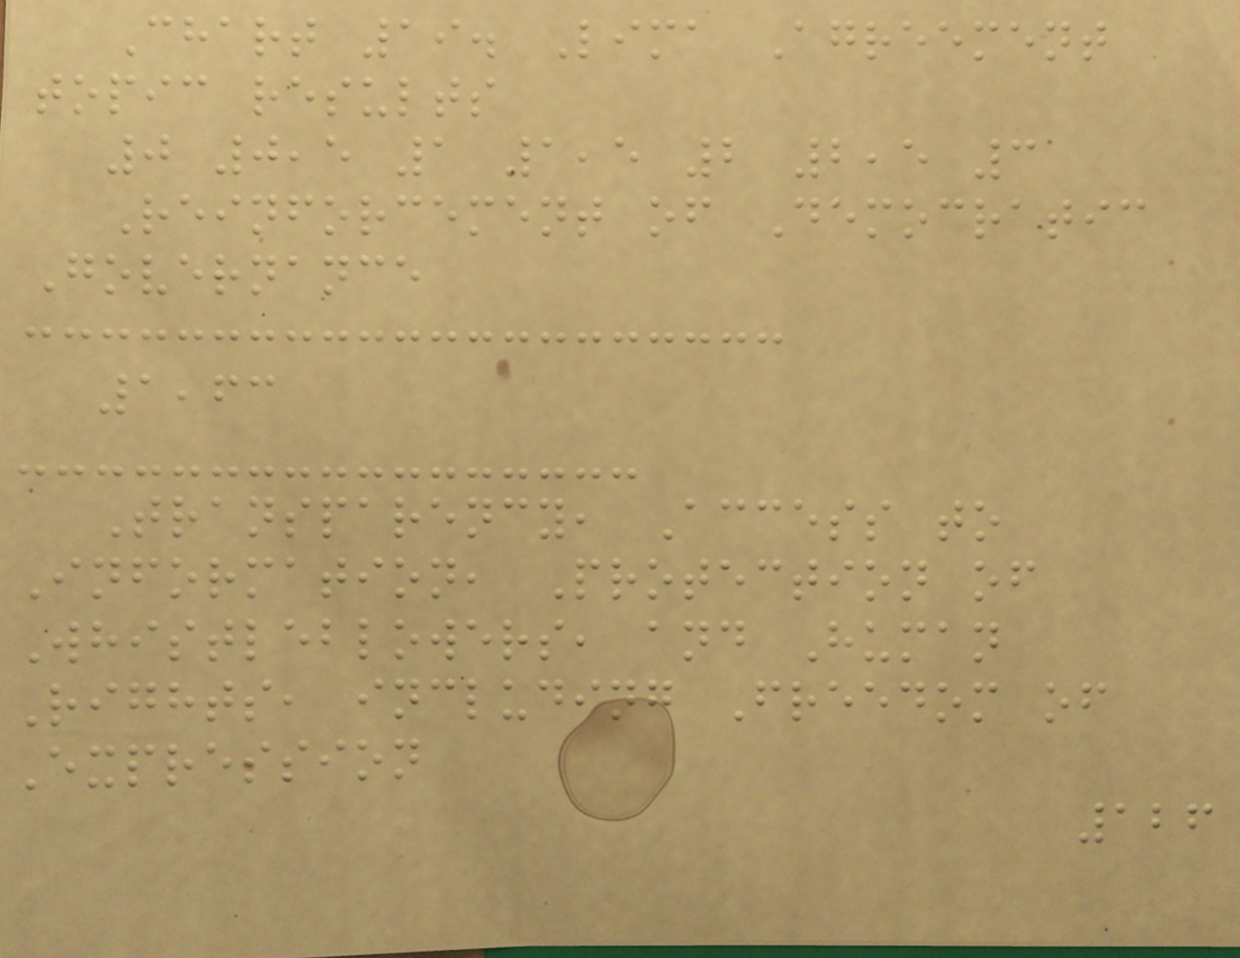Chart 19. Lima Agreement
topic results
0 0,5 1 1,5 2 2,5 3
Reinforcement of Democratic
Governance
1,63
Transparency, Access to
Information, Protection of
Whistleblowers, and Human
Rights, including Freedom of
Expression
126
